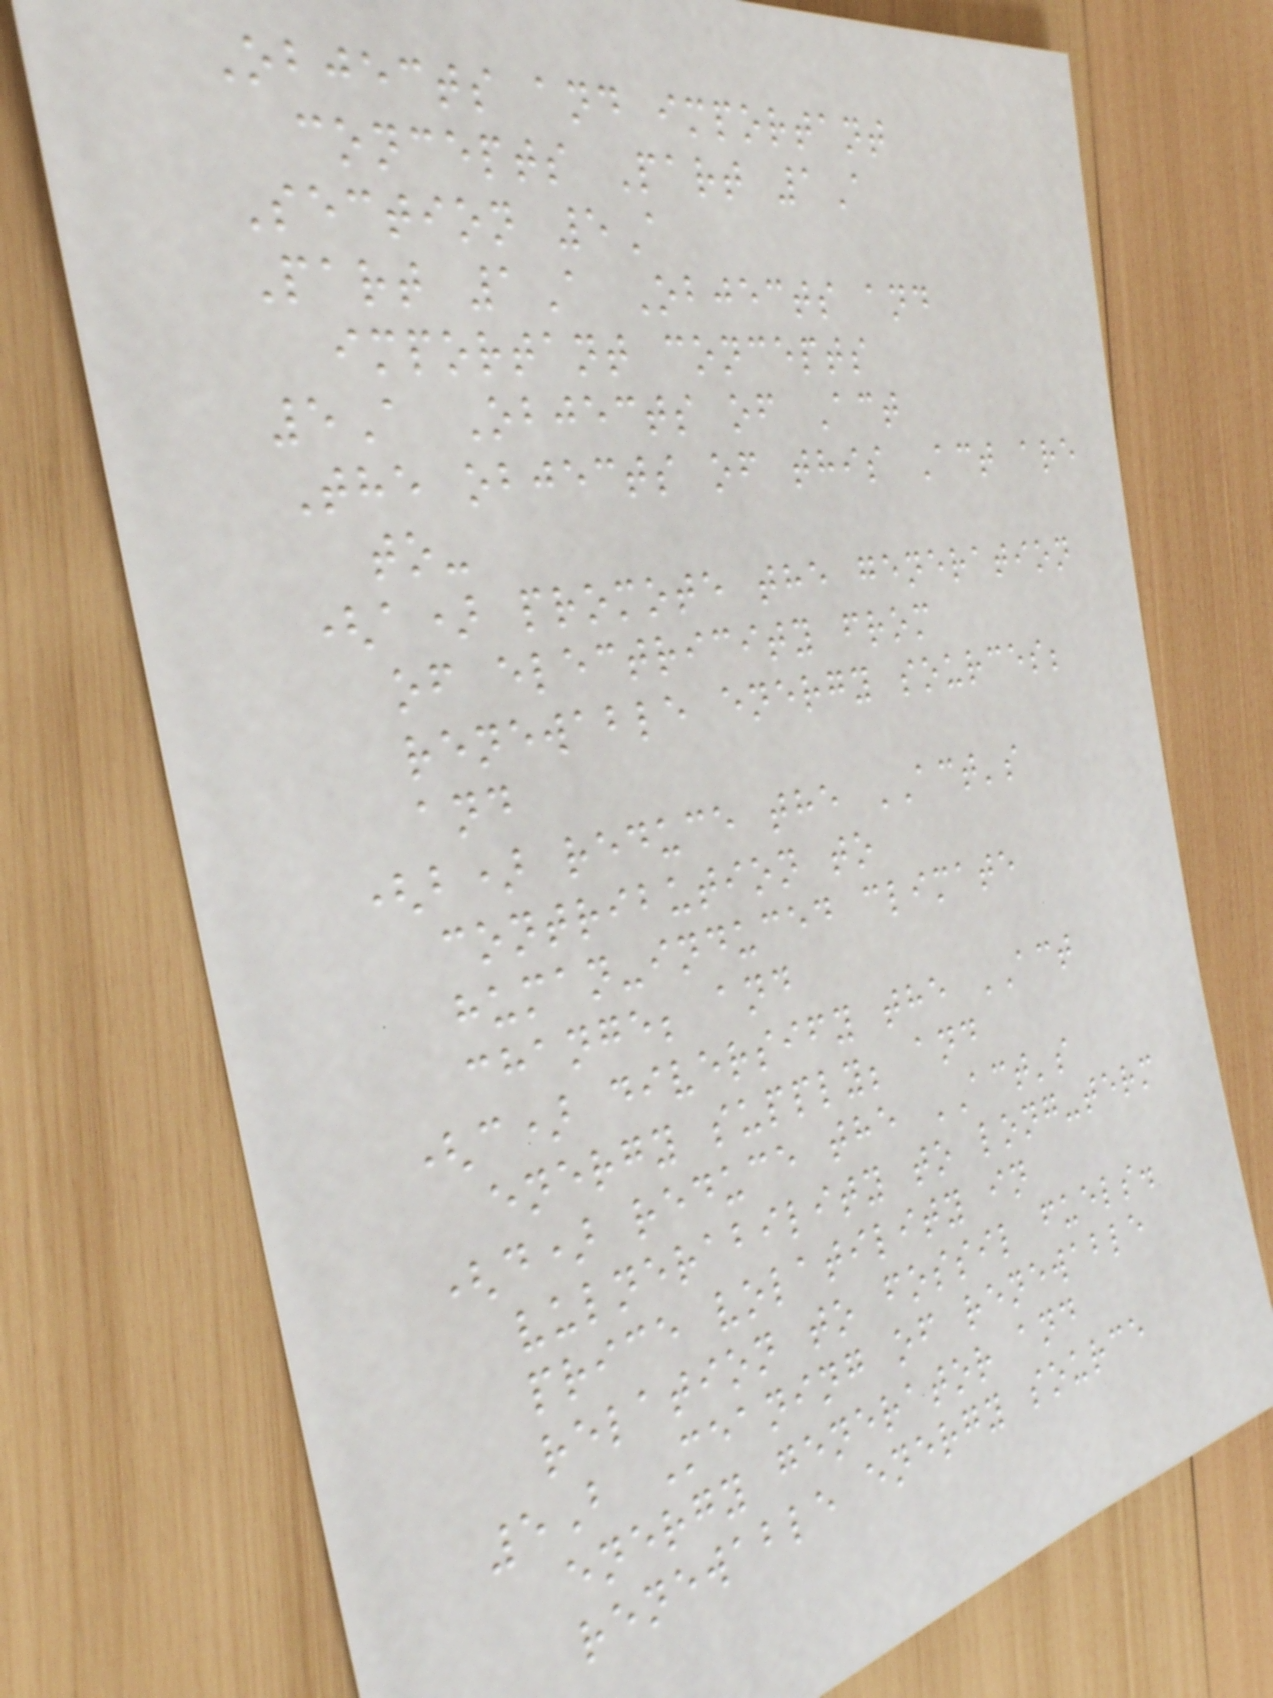Objects and important
concepts Part 1A
Section 5A
Part 1A Objects and
important concepts
5A Objects of Act
The objects of this Act are
to-
(a) promote the generation
of electricity from
renewable energy sources;
and
(b) reduce the ACT's
contribution to
human-induced climate
change; and
(c) diversify the ACT
energy supply; and
(d) reduce the ACT's
vulnerability to long-term
price volatility in
relation to fossil fuels.
5B Meaning of renewable
energy generator and
renewable energy source
